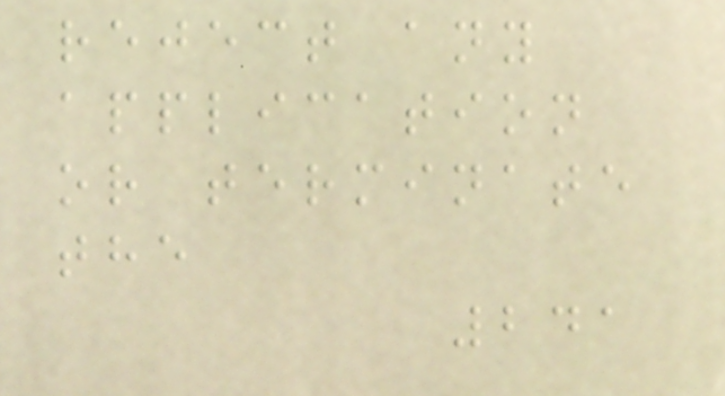reject any
application
or terminate
the
241
